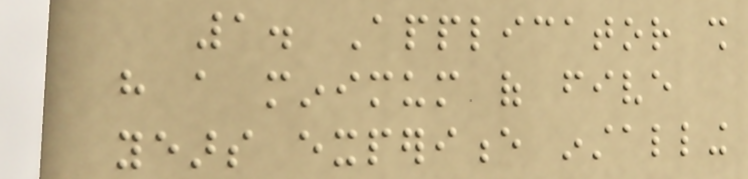1. Applicator shall
have a minimum of five
years experience installing
